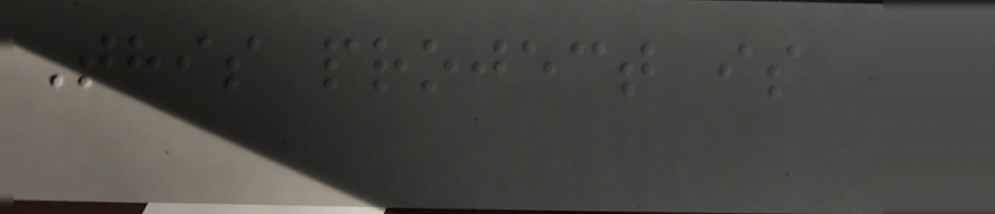This project is
